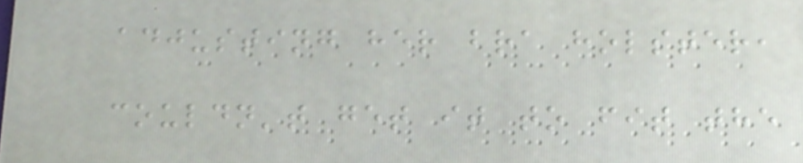adjusting her bra holster,
couldn't get it to fit the
